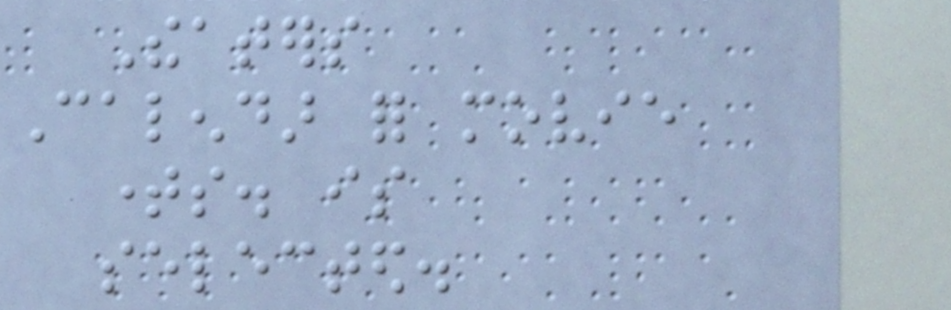Theaters
Calendar for movie
times. is
selected.
